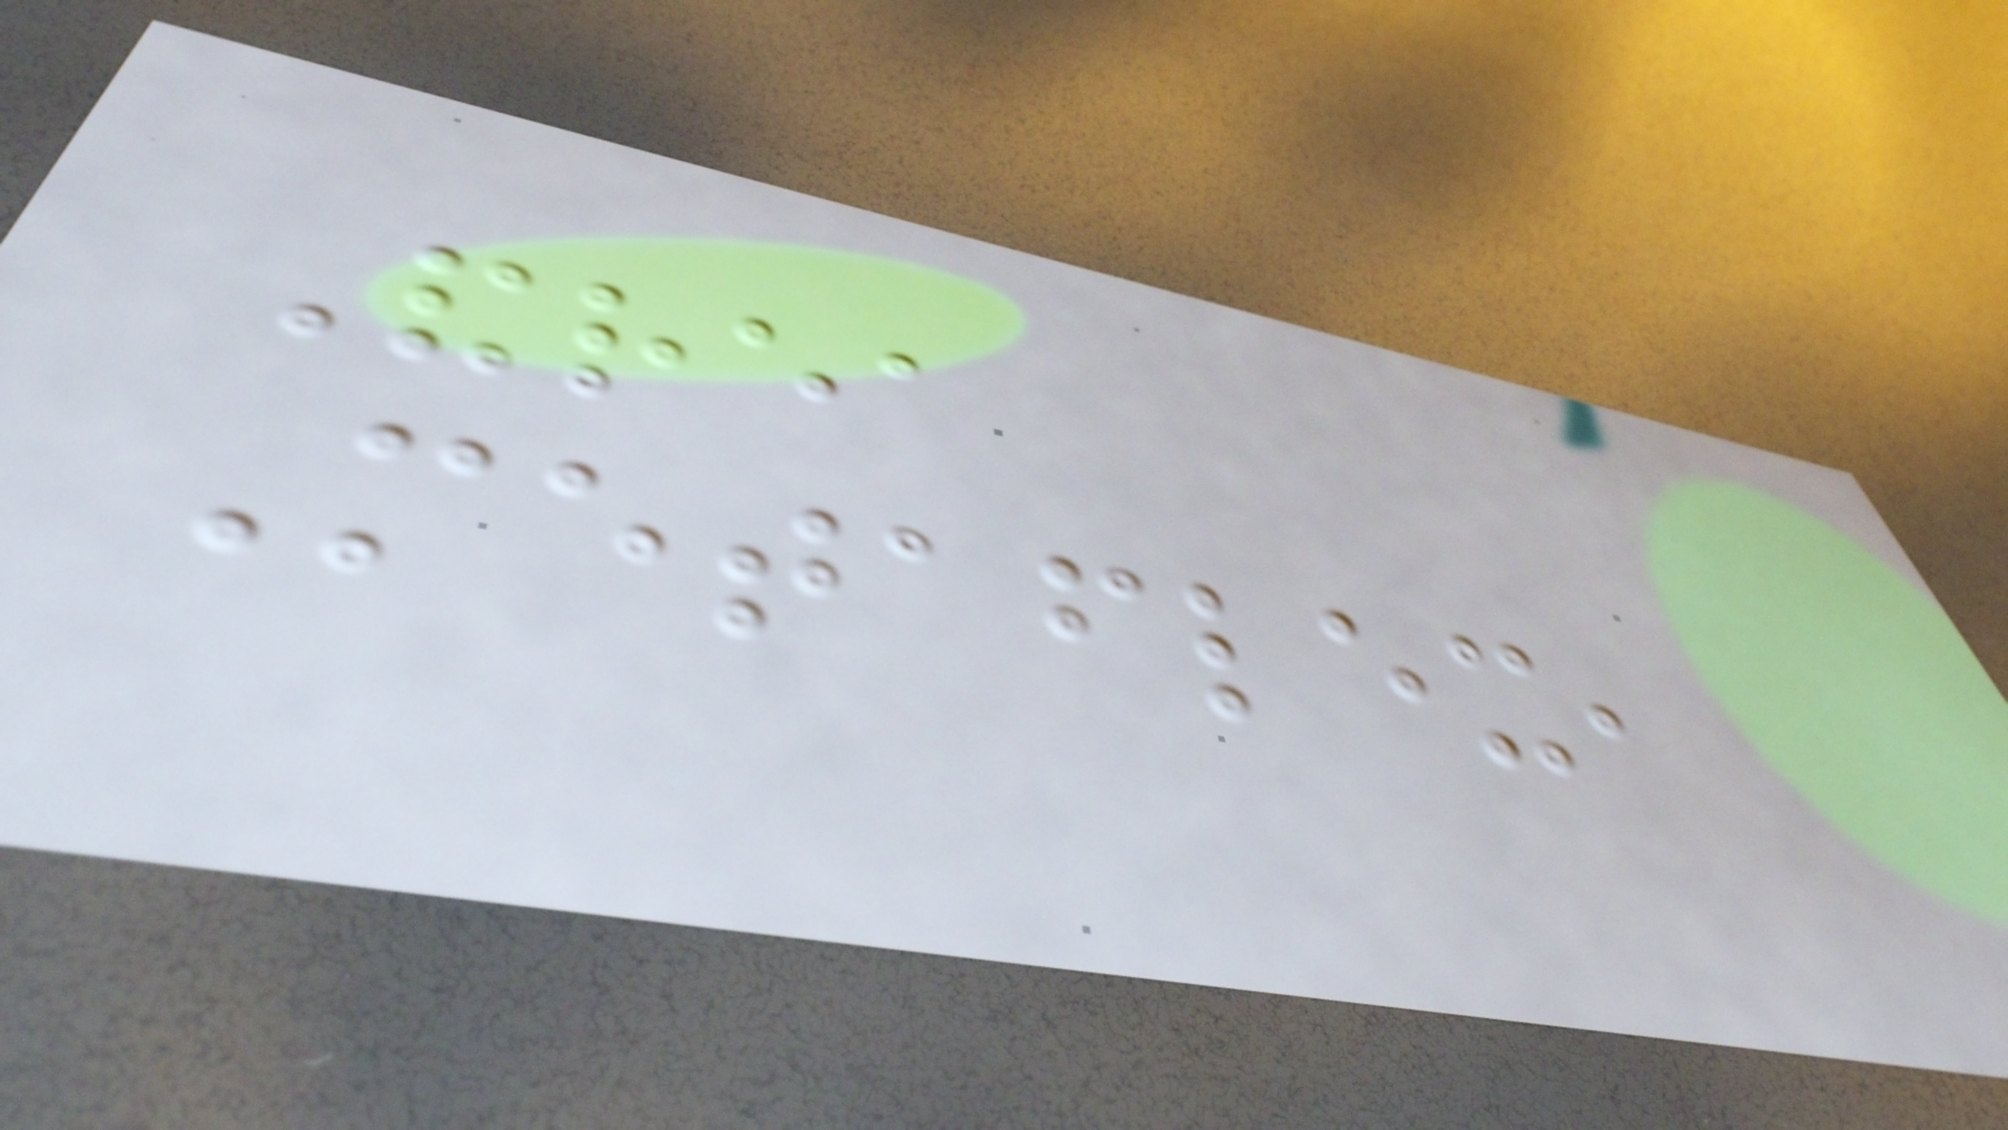Andrea
Metaflex,
